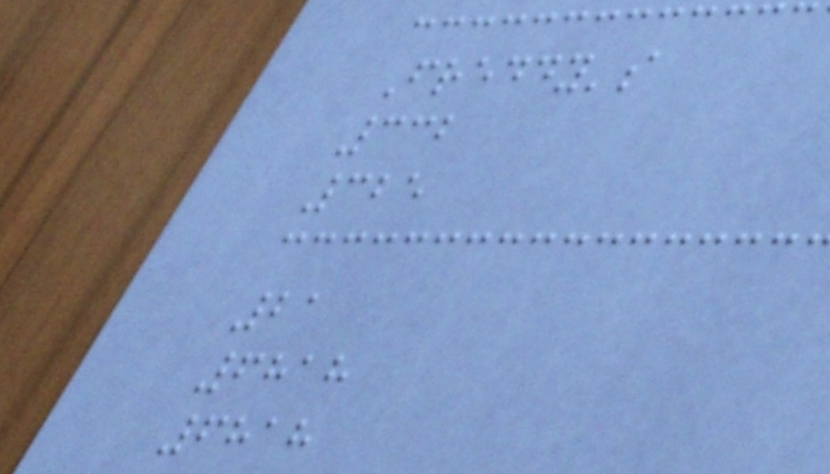Freddy's
332
325
21
6818
6818
